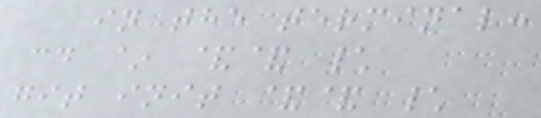in the terminal:
cd ~ && \
git init && \
